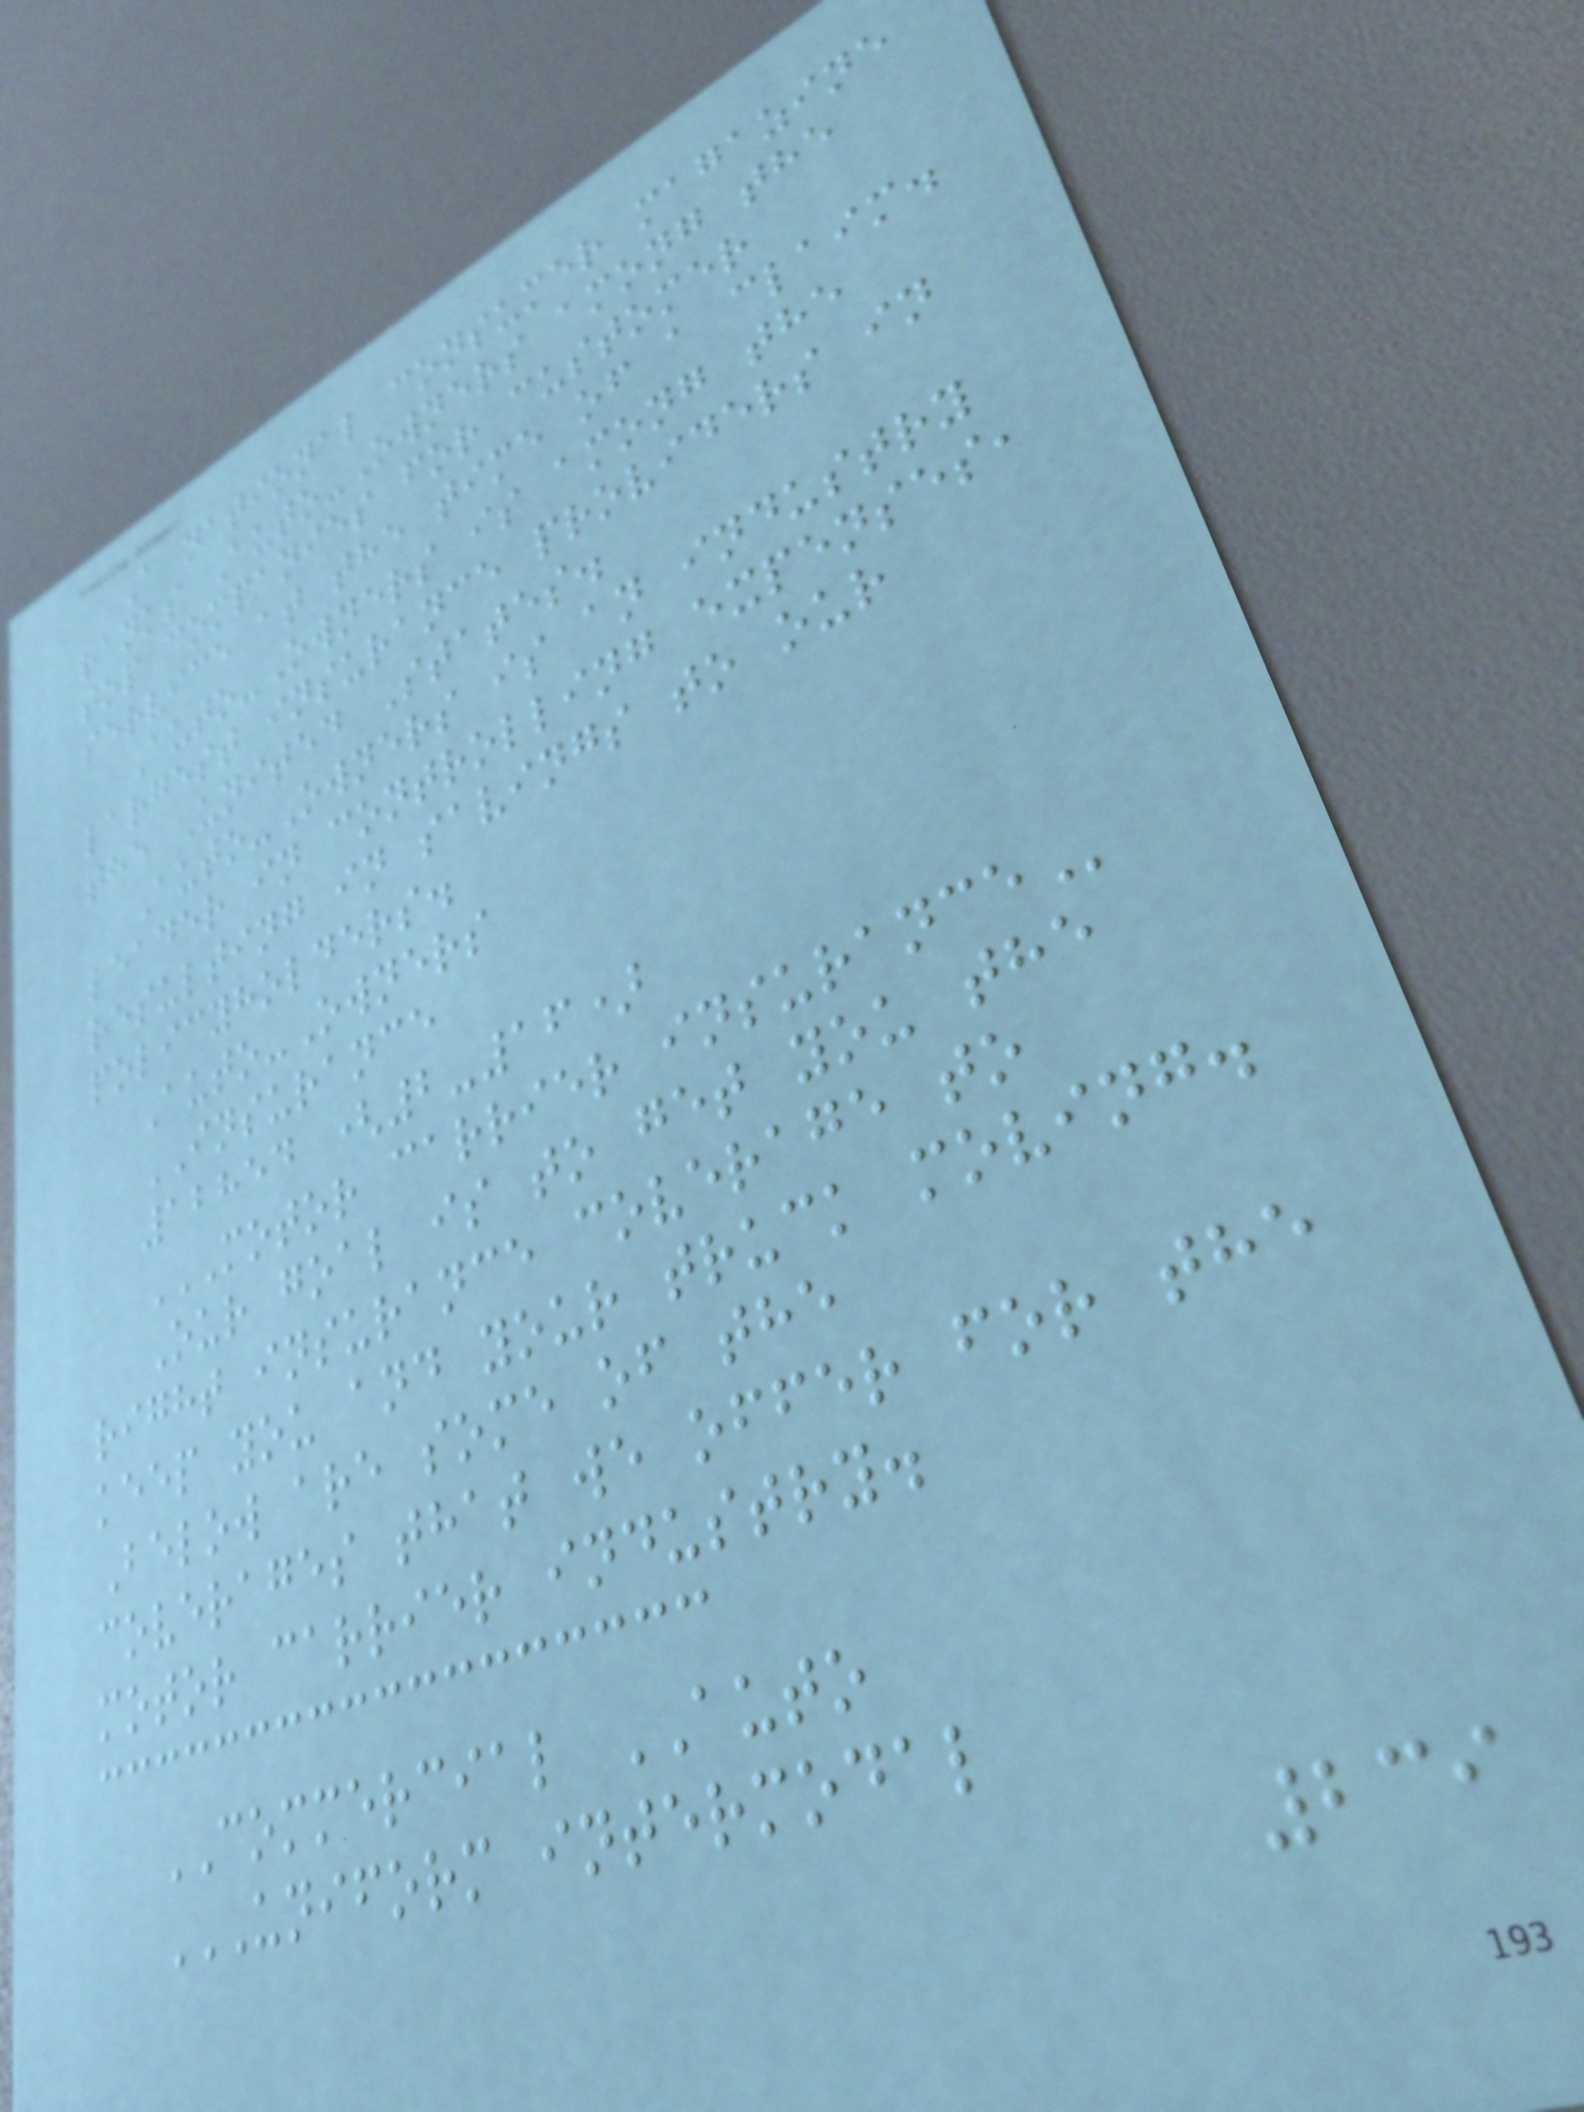A national consumer magazine
ranks Auto-Owners among the
top companies for customer
service at the time of a claim.
Auto-Owners is among the
largest insurance providers in
the United States.
Auto-Owners is an industry
leader in controlling expenses,
resulting in savings to our
policyholders.
Auto-Owners
INSURANCE
12854 (2-16)
MOTOR CARRIER INSURANCE
Our goal is to get you the
right insurance coverage to
keep you and your truck moving.
Below are some of the
coverages that we offer for the
motor carrier industry.
COMMERCIAL AUTO
UNIFORM INTERMODAL
239
